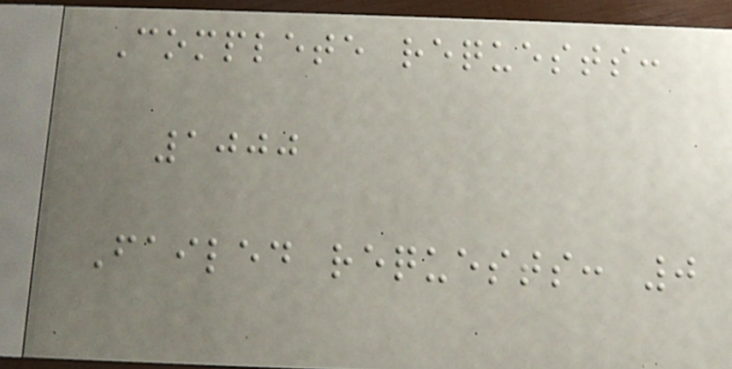Complete requests:
1000
Failed requests: 0
